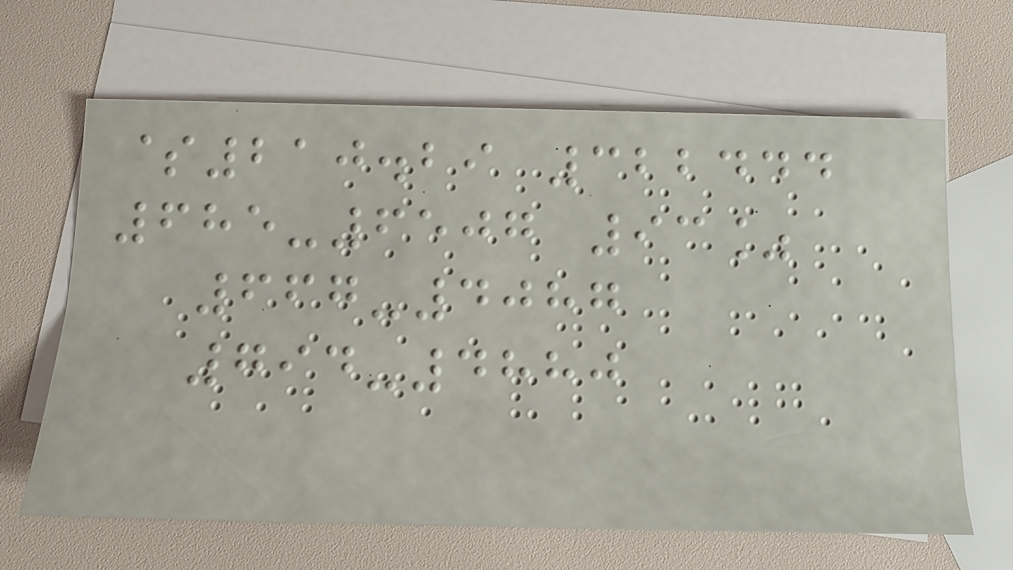$210.29 322444
685-6507 93%
667-4087
794-4880
